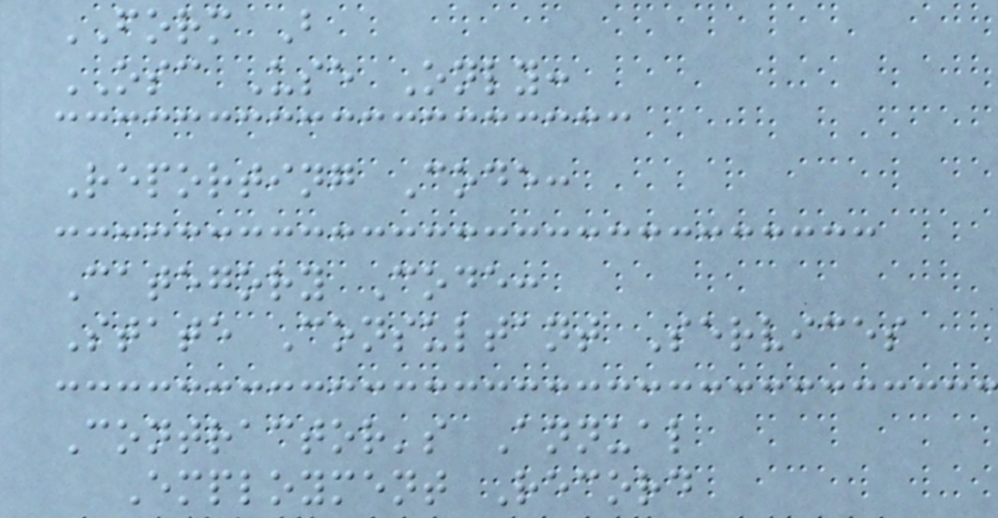FORM B
OSC Use Only:
Reporting Code:
Category Code:
State Consultant Services
Contractor's Annual
Employment Record
